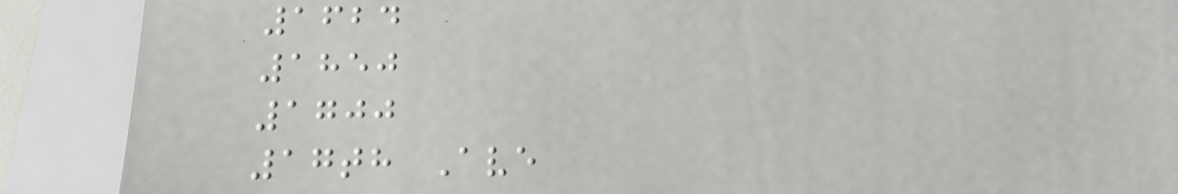1624
1850
1700
17th Ave
